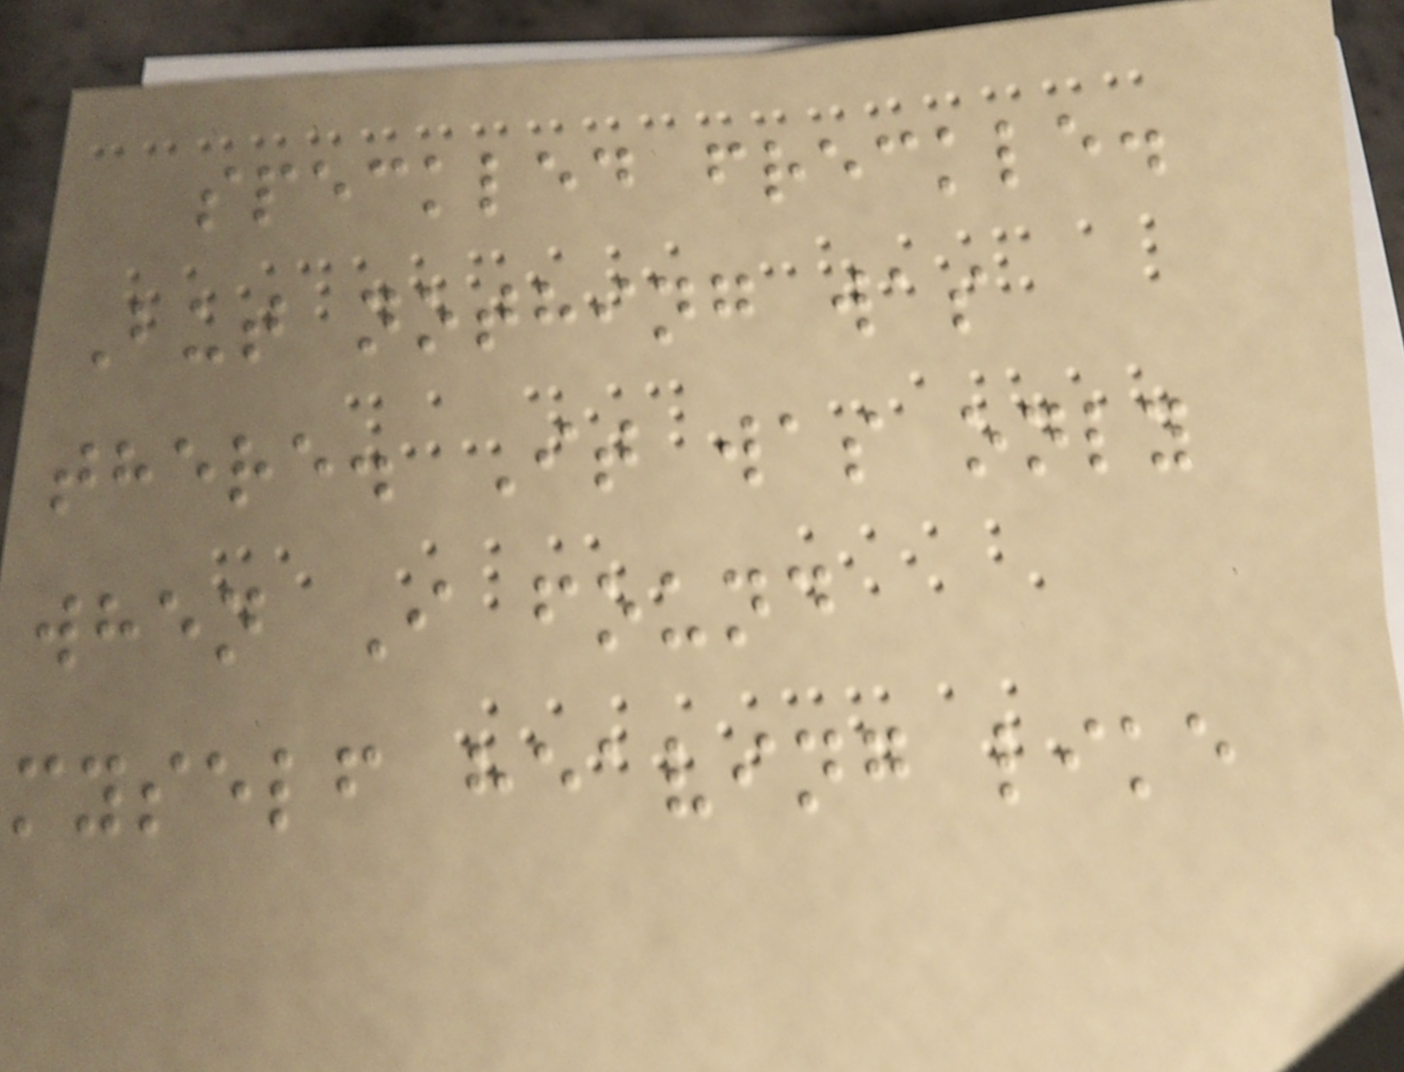speckled freckle.
But nothing was
there. It was only
when I found
myself heaving like
